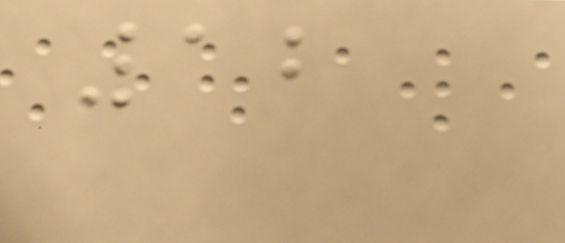12
